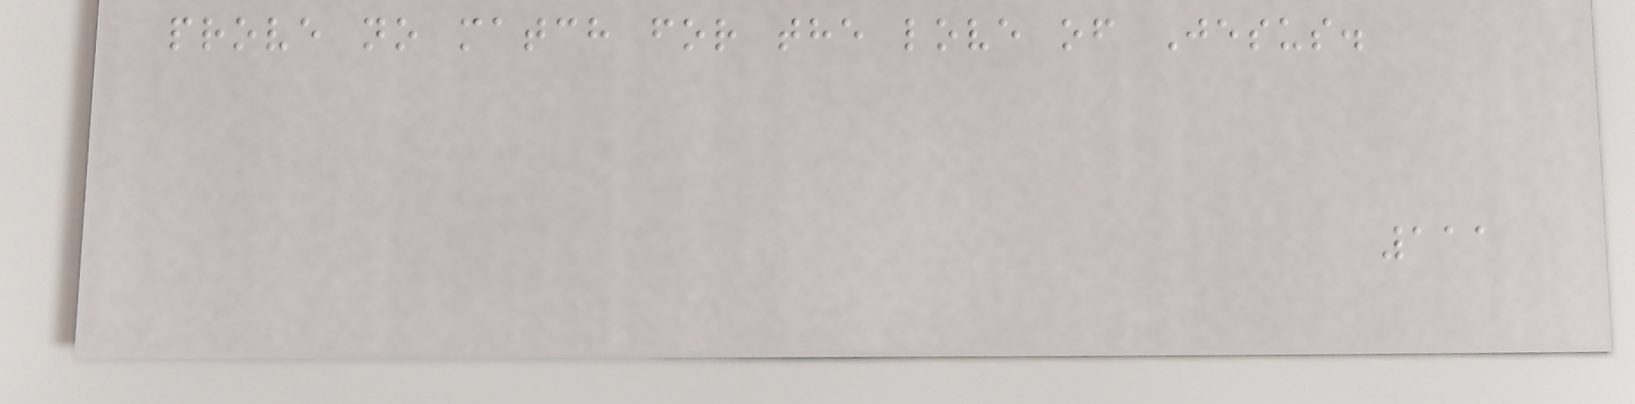prove no match for the love of Jesus.
111
